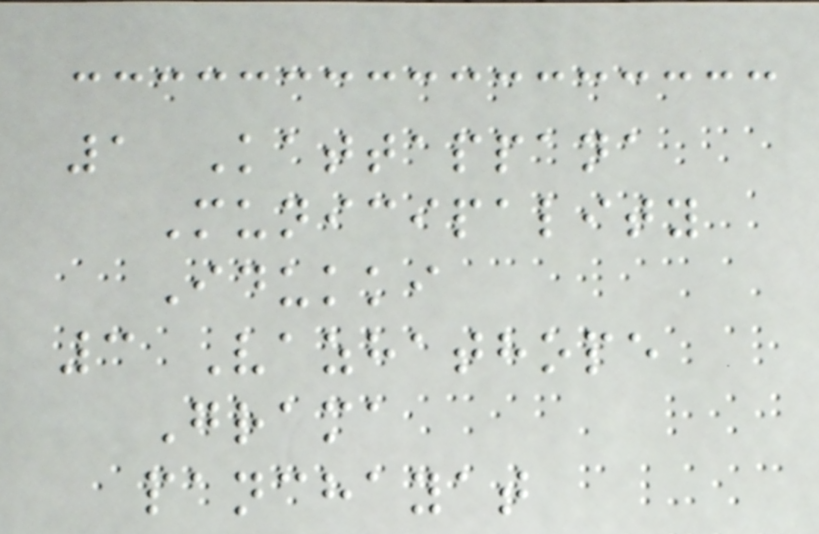1 Kattappana
Municipality
Idukki
3 Vazhathope
Grama
panchayat
